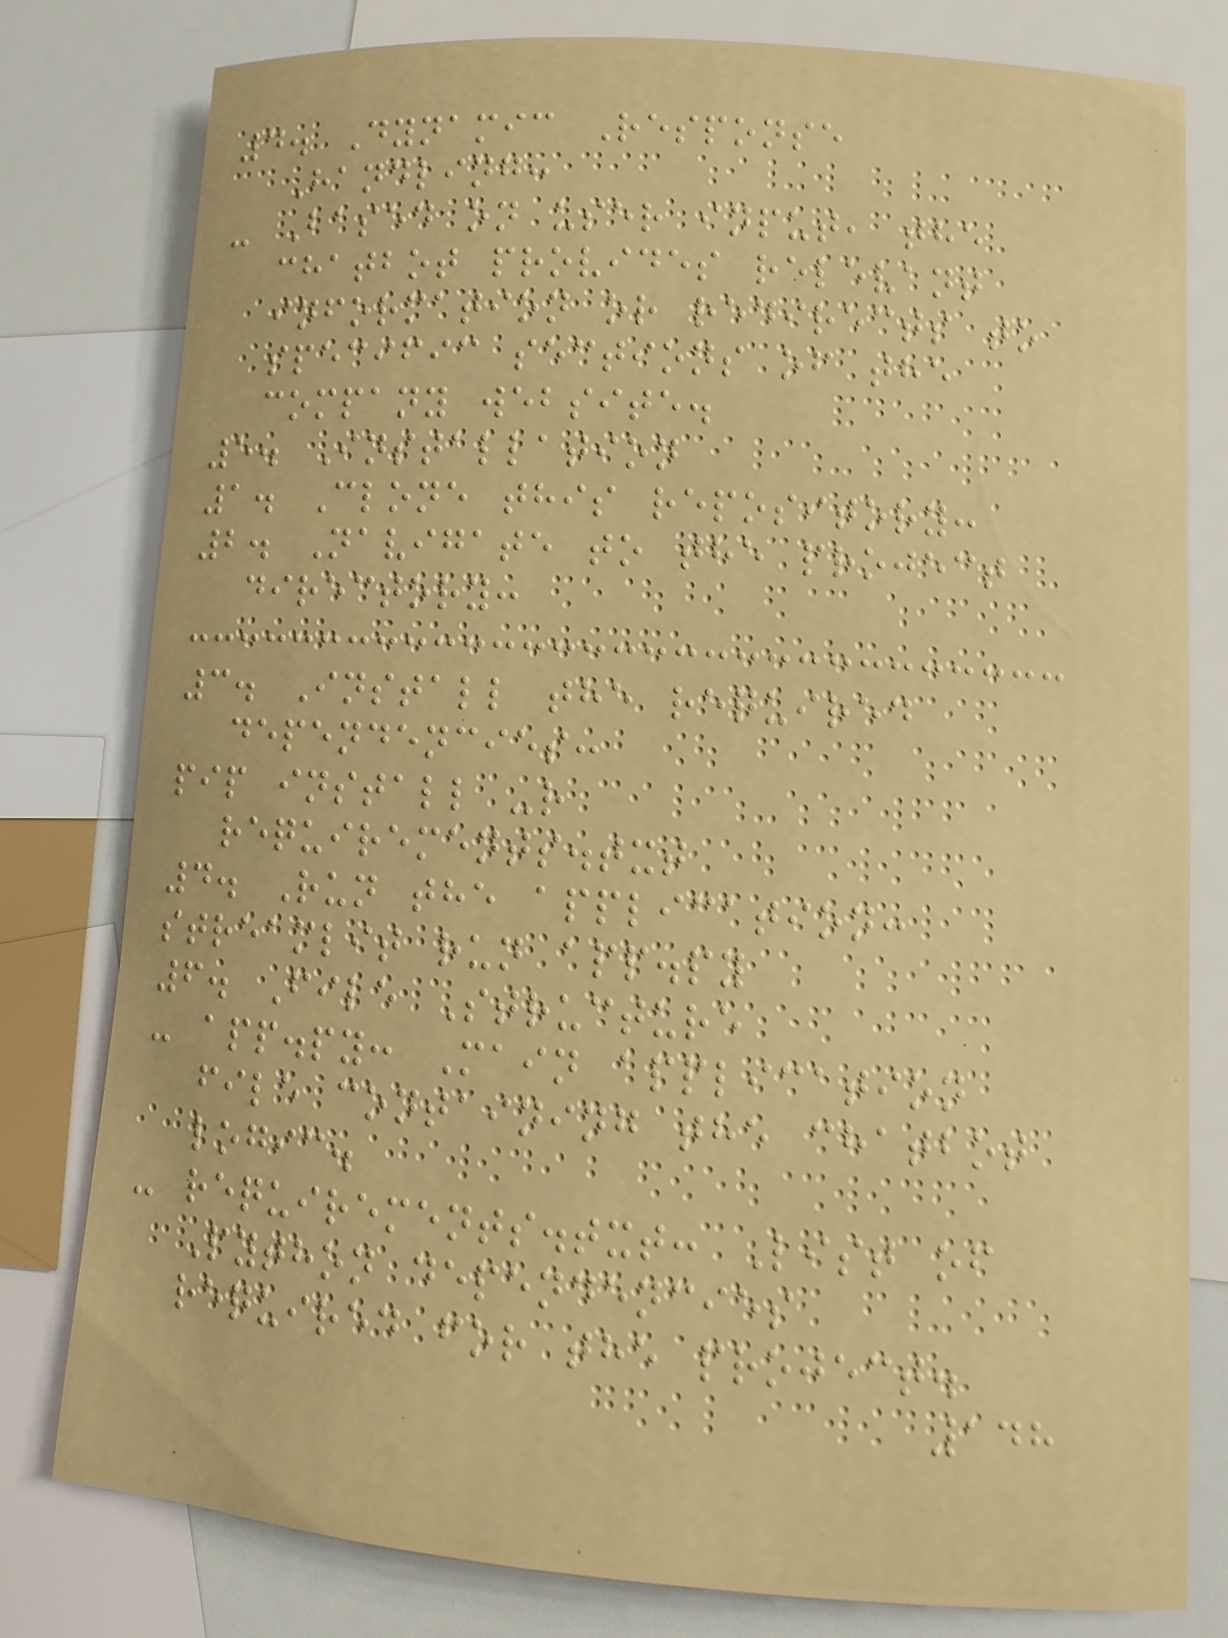4. Dynamic Response
Handling:
- Based on user input, the
chatbot provides relevant
information or redirects to
specific sections of the
company website.
5. Installation
1. Clone this repository:
2. Navigate to the project
directory:
3. Install the required
dependencies:
pip install -r
requirements.txt
4. Run the application:
streamlit run app.py
6. File Structure
- app.py: Main application
file containing the chatbot
logic.
- requirements.txt: List of
Python dependencies
required for the project.
148
